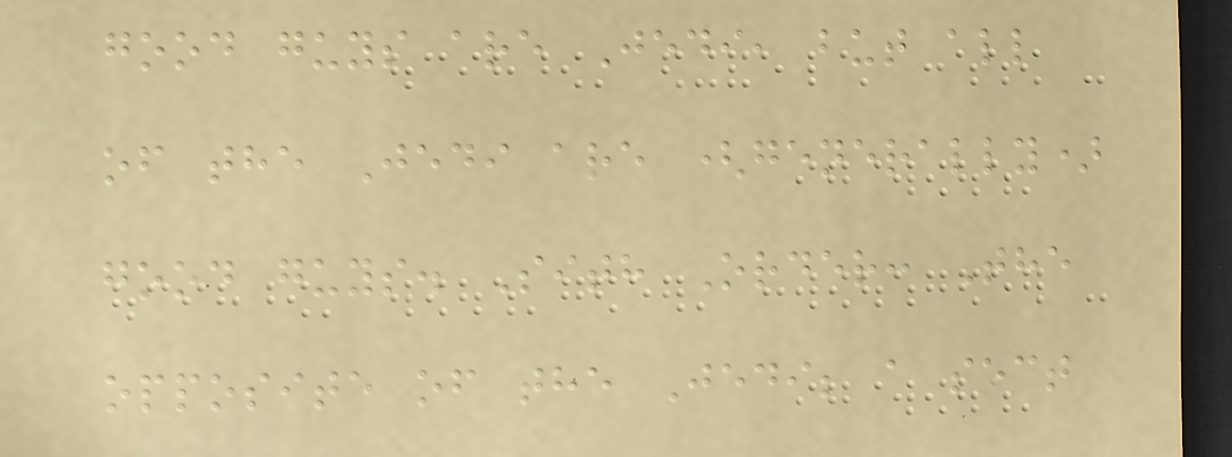good guys are Jedi, but all
of the Jedi are (generally)
good guys. Sith Order: The
opposite of the Jedi; a sect
